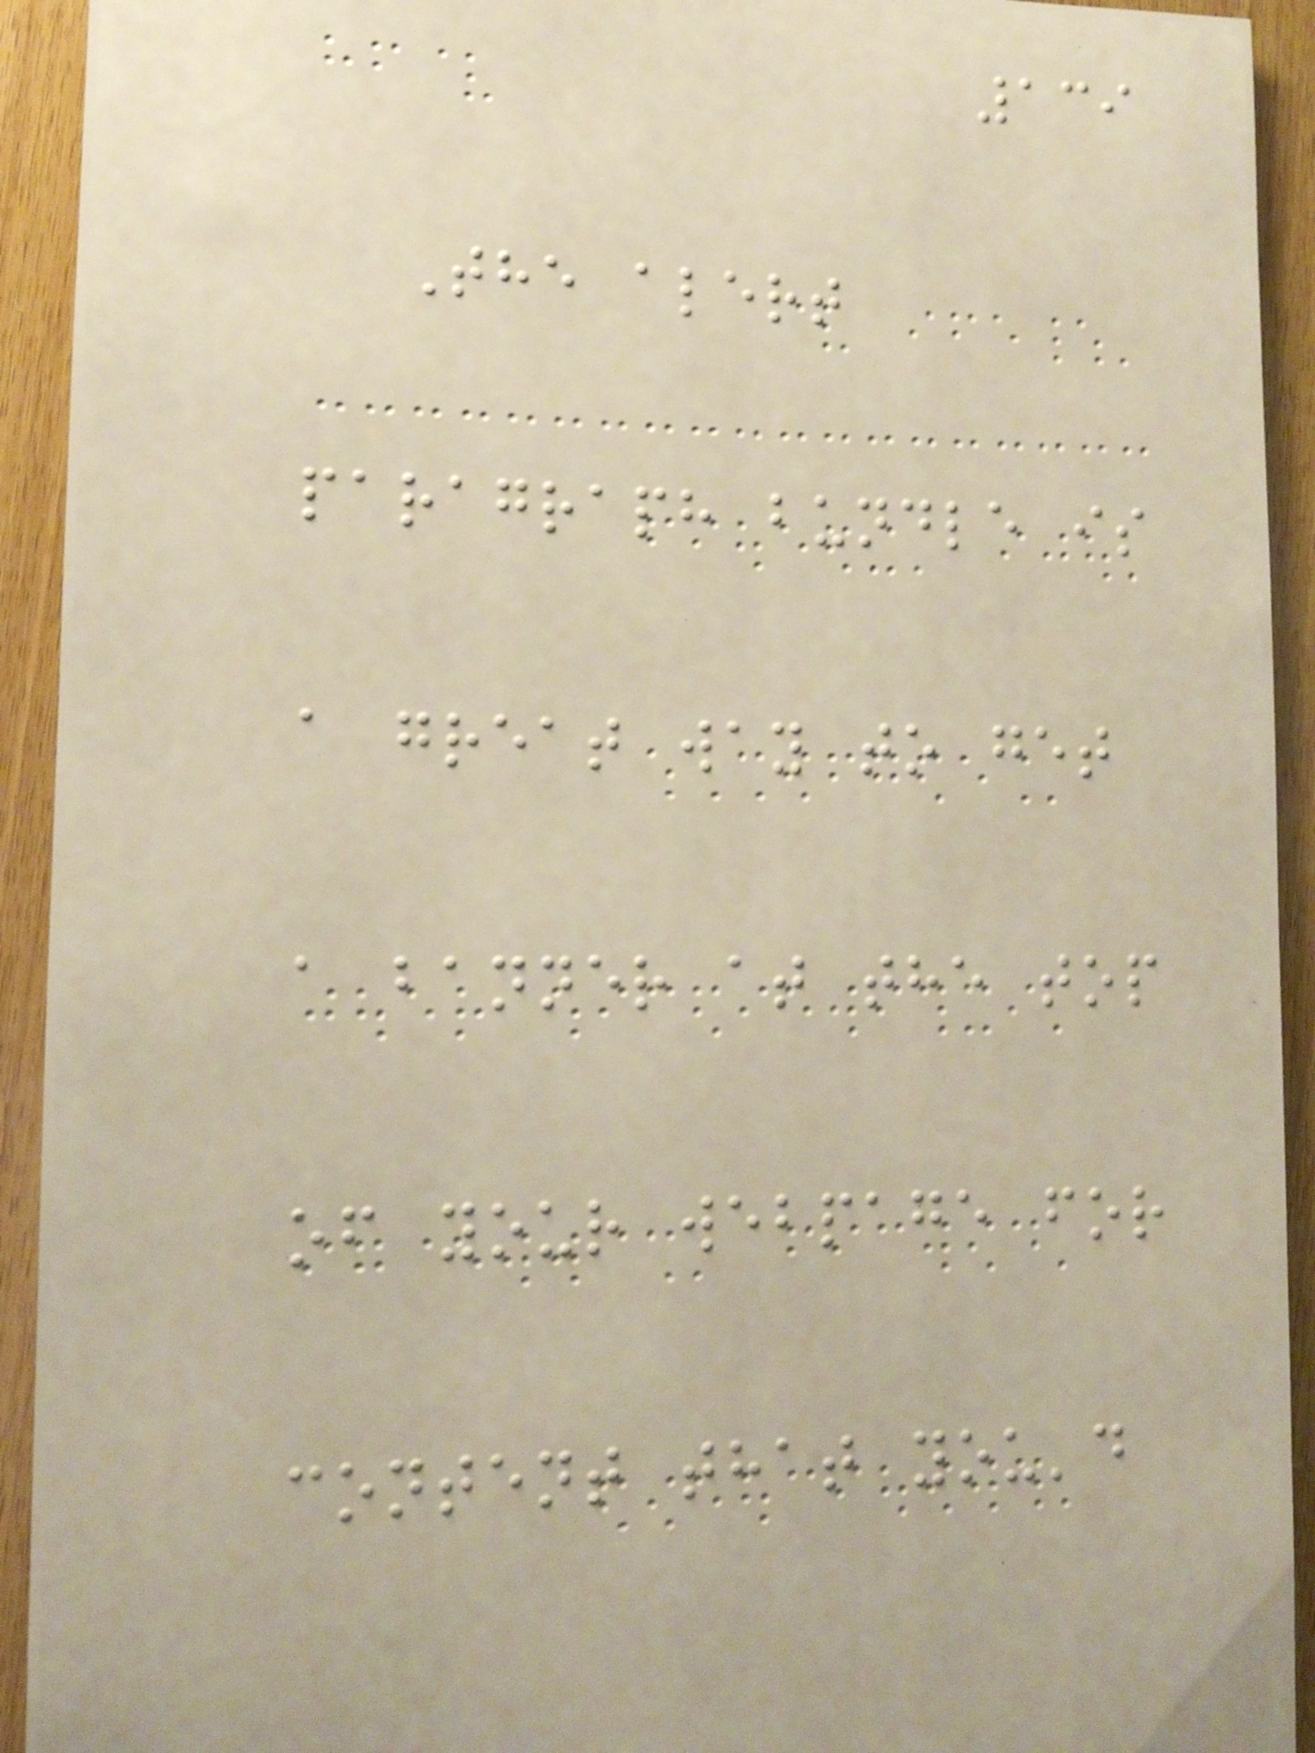139
The alert
paragraph bundle is
a great way to get
a banner at the top
of your webpage for
content that you'd
